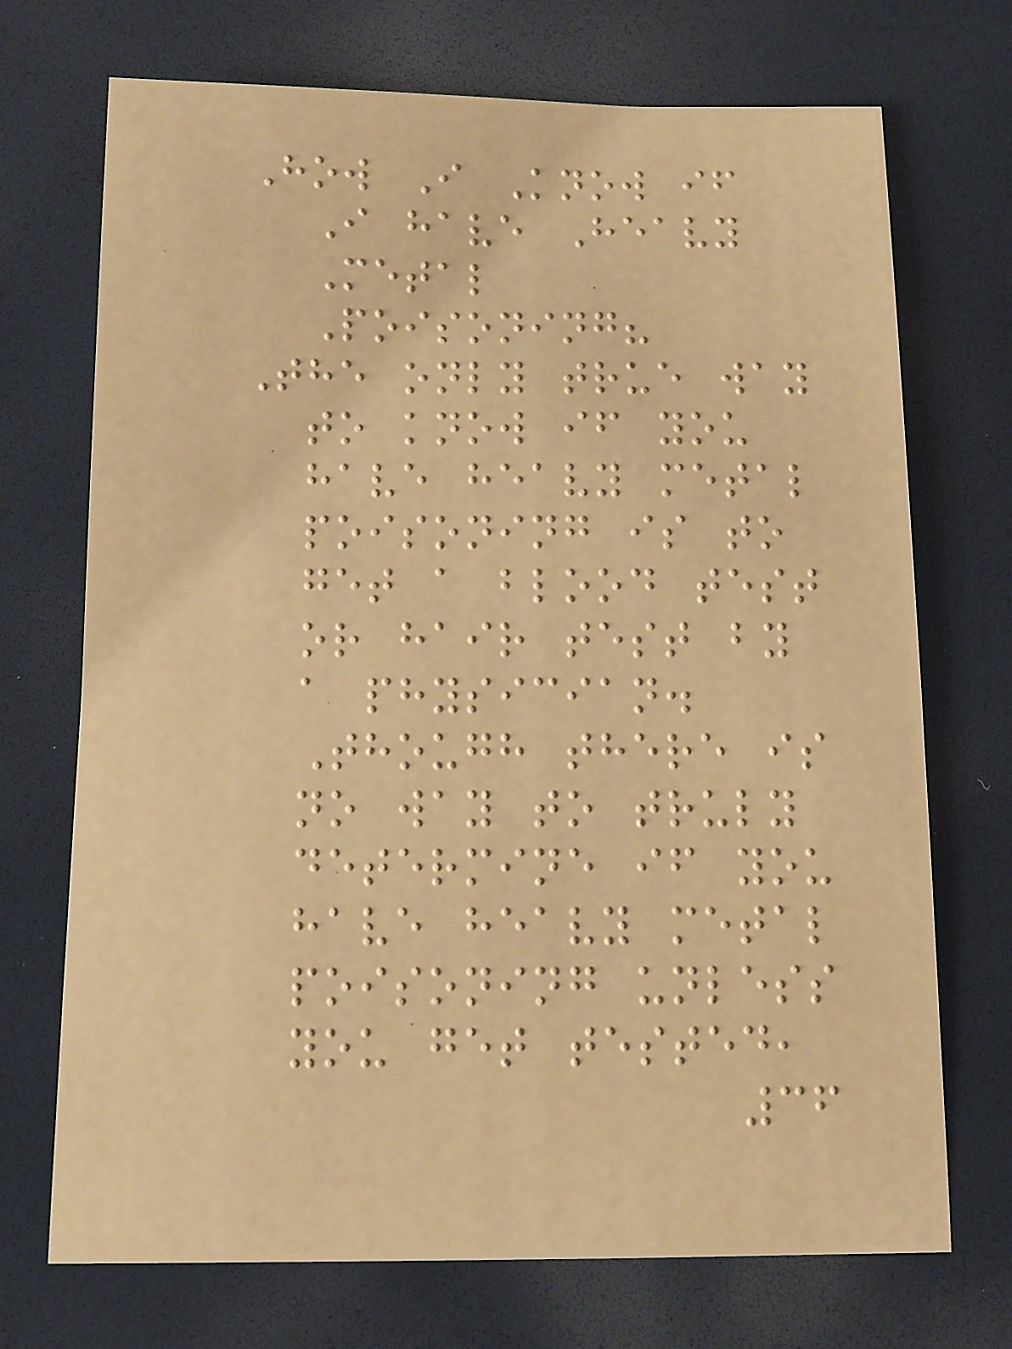How I Know if
I have Heavy
Metal
Poisoning?
The only true way
to know if you
have heavy metal
poisoning is to
get a blood test
or hair test by
a physician.
Though there is
no way to truly
determine if you
have heavy metal
poisoning unless
you get tested,
36
